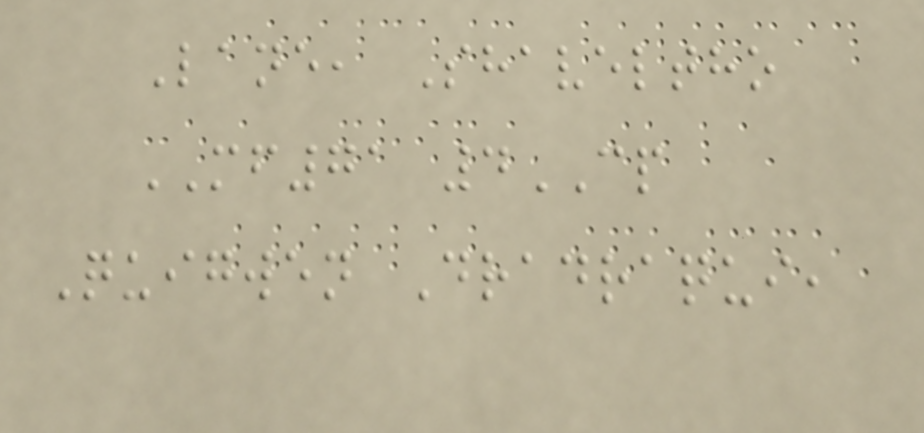Lane, Shaveltho
MF71 4CP
Quigwen Dradraqui,
